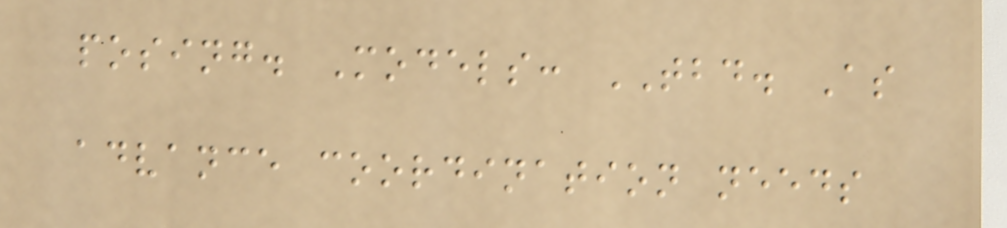posing. Models: TBD. As
advance coordination needs
